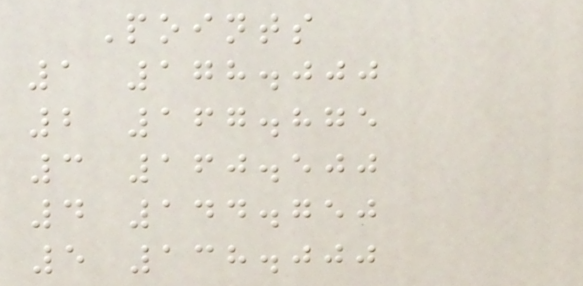Points
1 178.000
2 167.875
3 160.500
4 144.750
5 138.000
